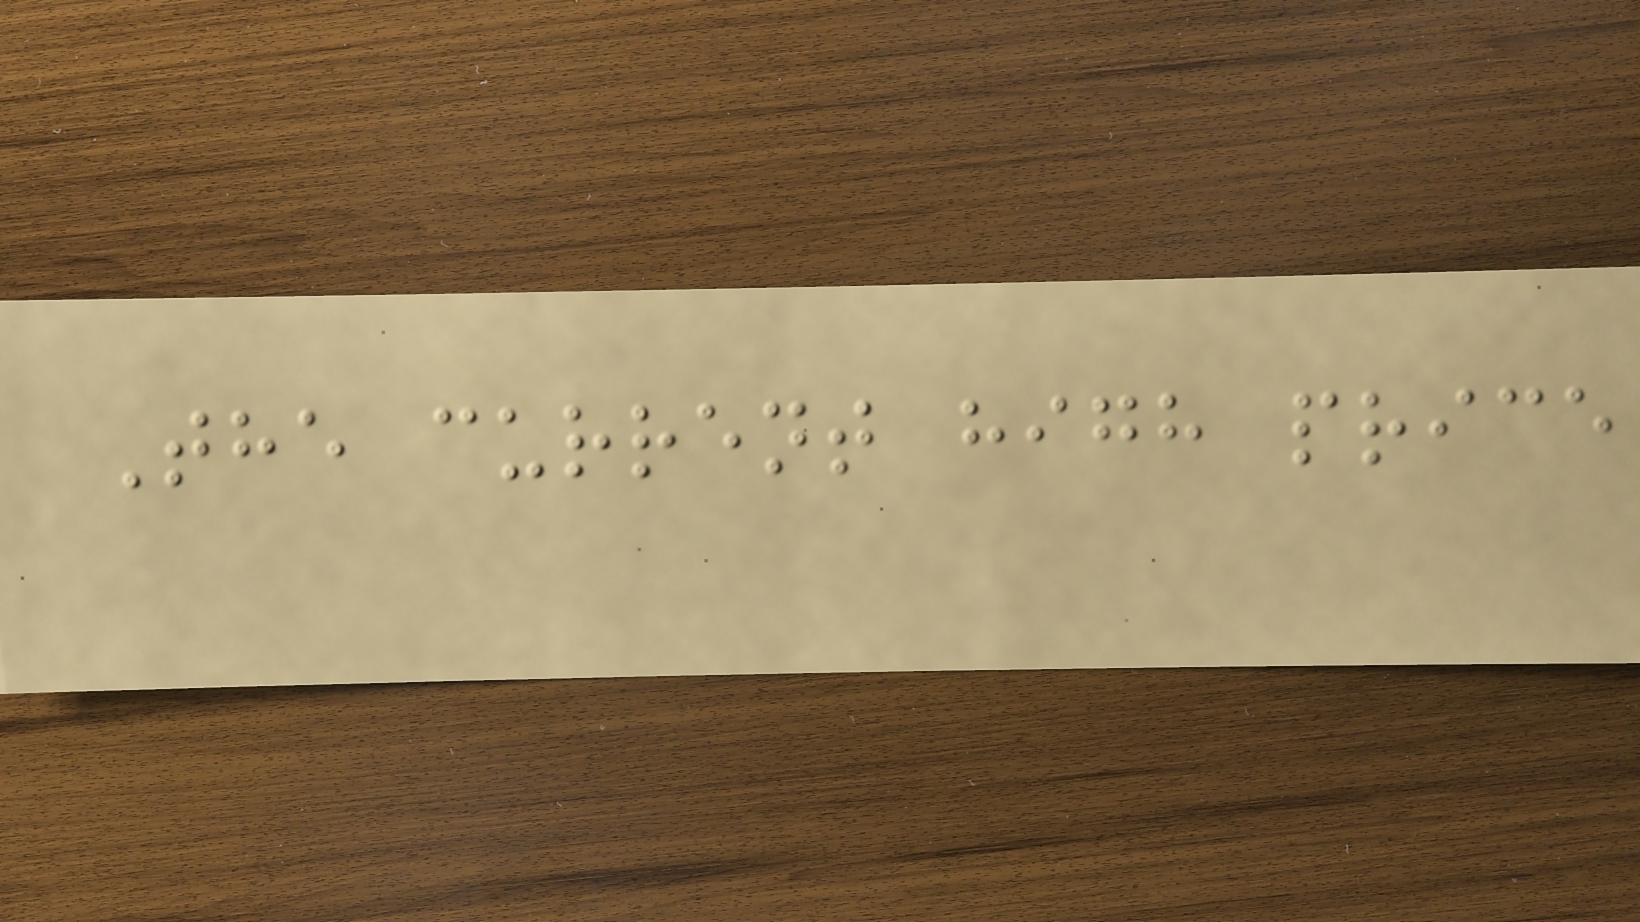The current high price
